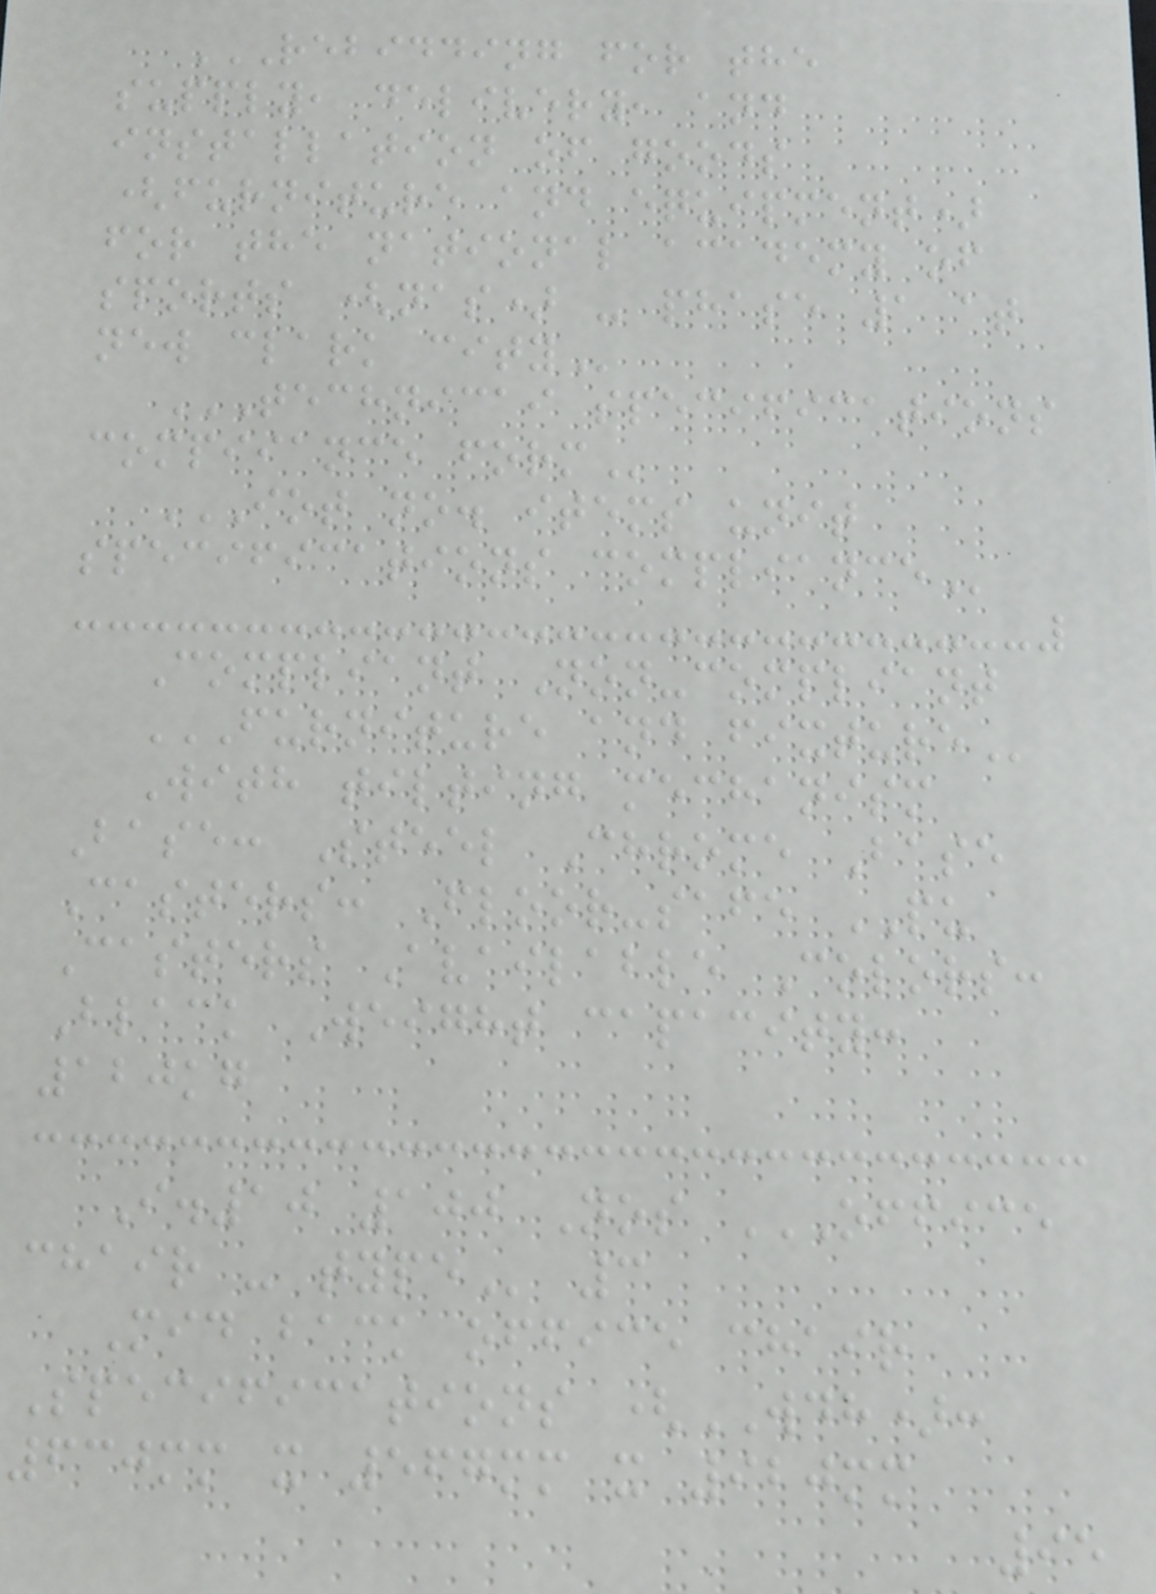REBIDDING FOR THE
SUPPLY, DELIVERY, AND
INSTALLATION OF GOODS
(FURNITURE AND EQUIPMENT)
FOR THE NATIONAL ACADEMY OF
SPORTS (NAS) - PHASE 1 AT
NEW CLARK CITY
TECHNICAI SPECIFICATIONS
COMPIIANCE FORM
IOT NO. ITEMS UNIT
SPECIFICATIONS COMPLIANCE
Compliant Non-compliant
FURNITURE AND FIXTURE
With tilting mechanism
Base: Steel Chrome Base
Casters: Floor-safe PU
Casters Available Colors:
Black Weight capacity:
120kg
I.10 100 Nos OFFICE
CHAIR - TYPE 3
Mid back office chair
Specifications (WDH):
630mm x 567mm x 920mm
95
